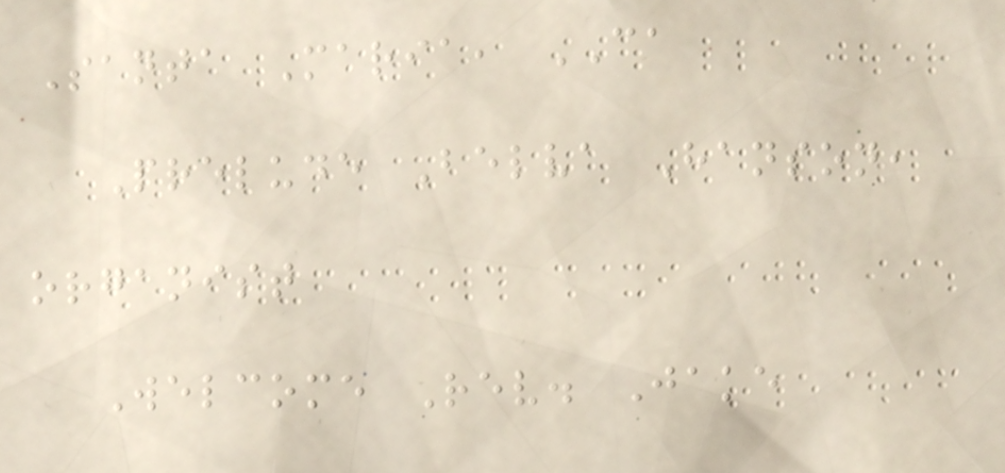Santa Maria, CA
Prelude Belva Hanson,
organist
Welcome Rev. Jake
